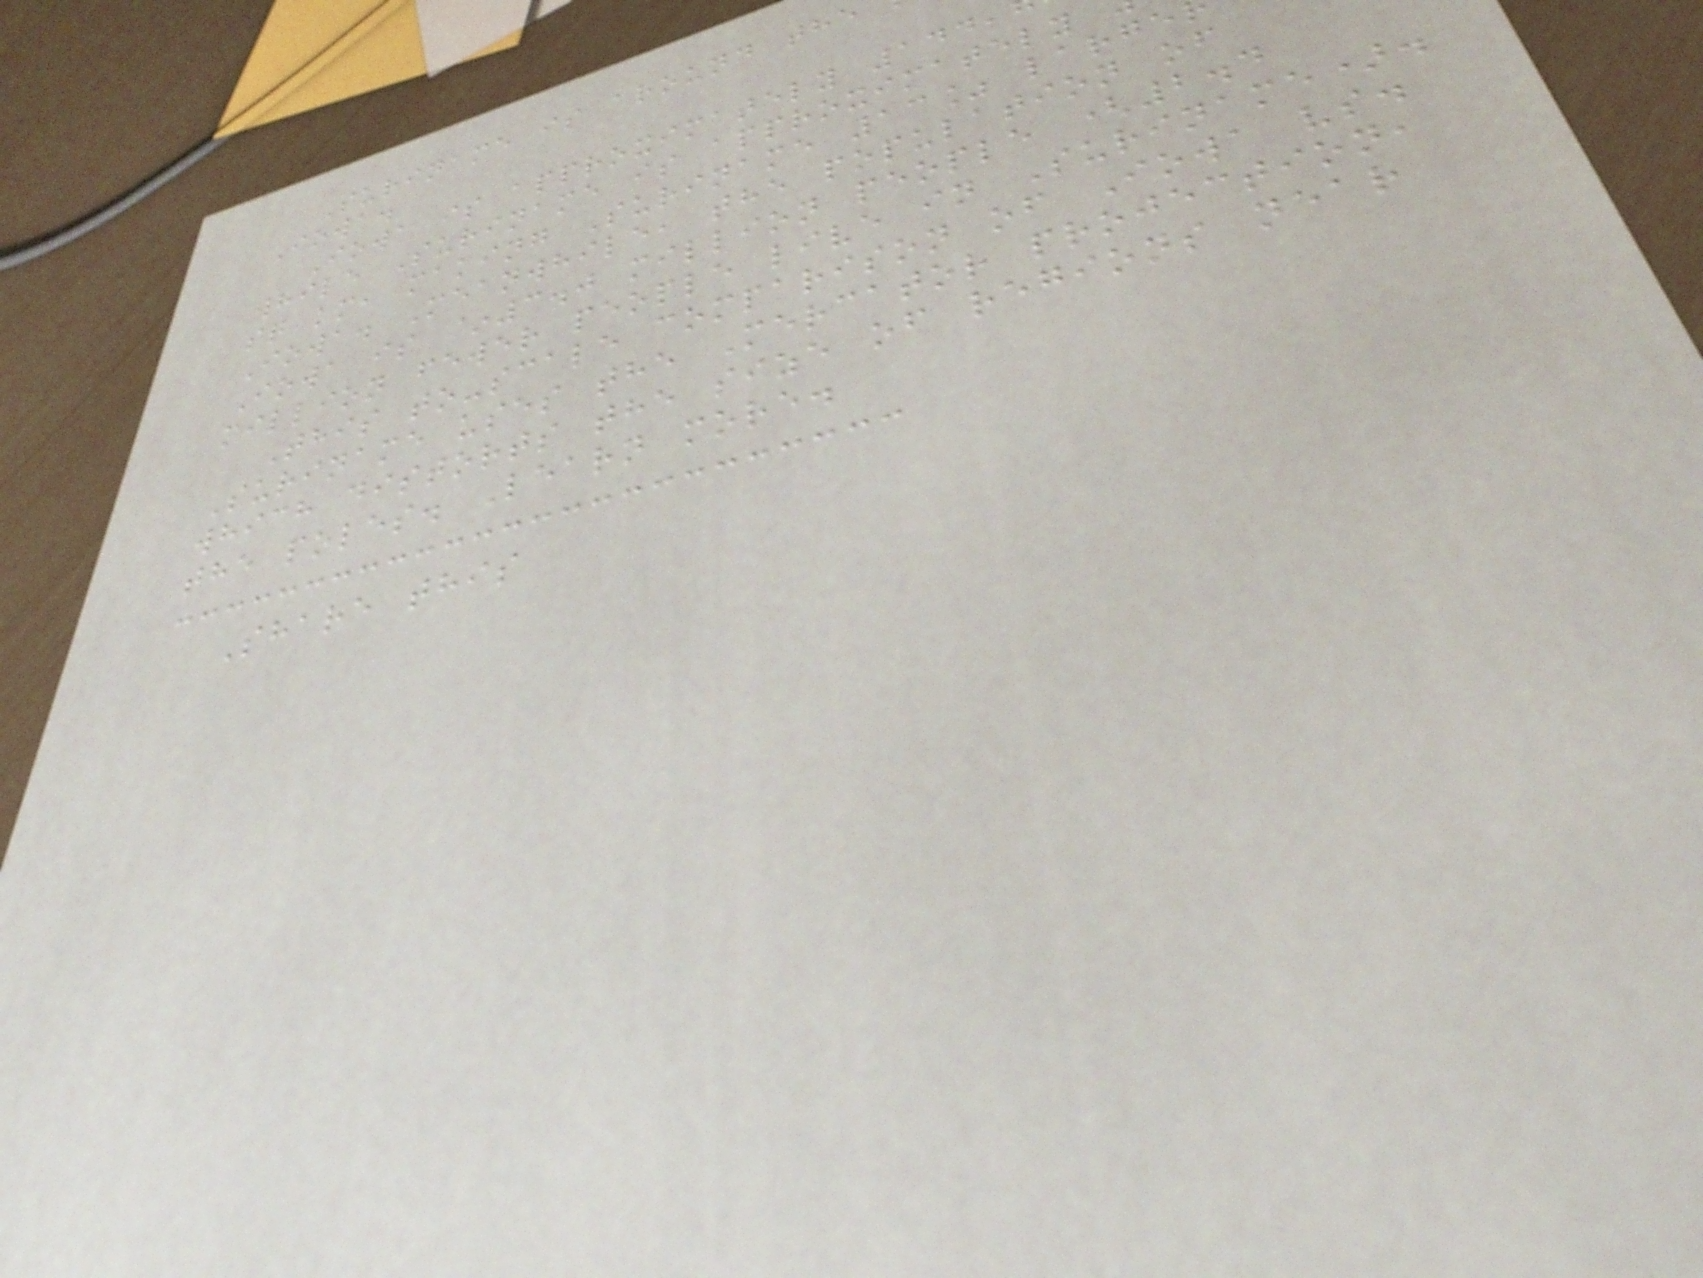Suriname is around the
Iowa.
Iowa is approximately 144,
while Suriname is approximately
sq km, making Suriname 13% large
Iowa. Meanwhile, the population of
Iowa is ~3.0 million people (2.4
million fewer people live in Suriname).
This to-scale comparison of Iowa vs.
Suriname uses the Mercator projection,
which distorts the size of regions near
the poles. Learn more.
Share this
